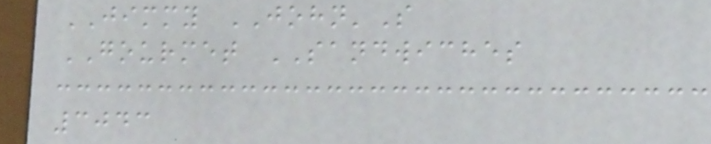JIMMY JOHN'S
GOURMET SANDWICHES
3043
